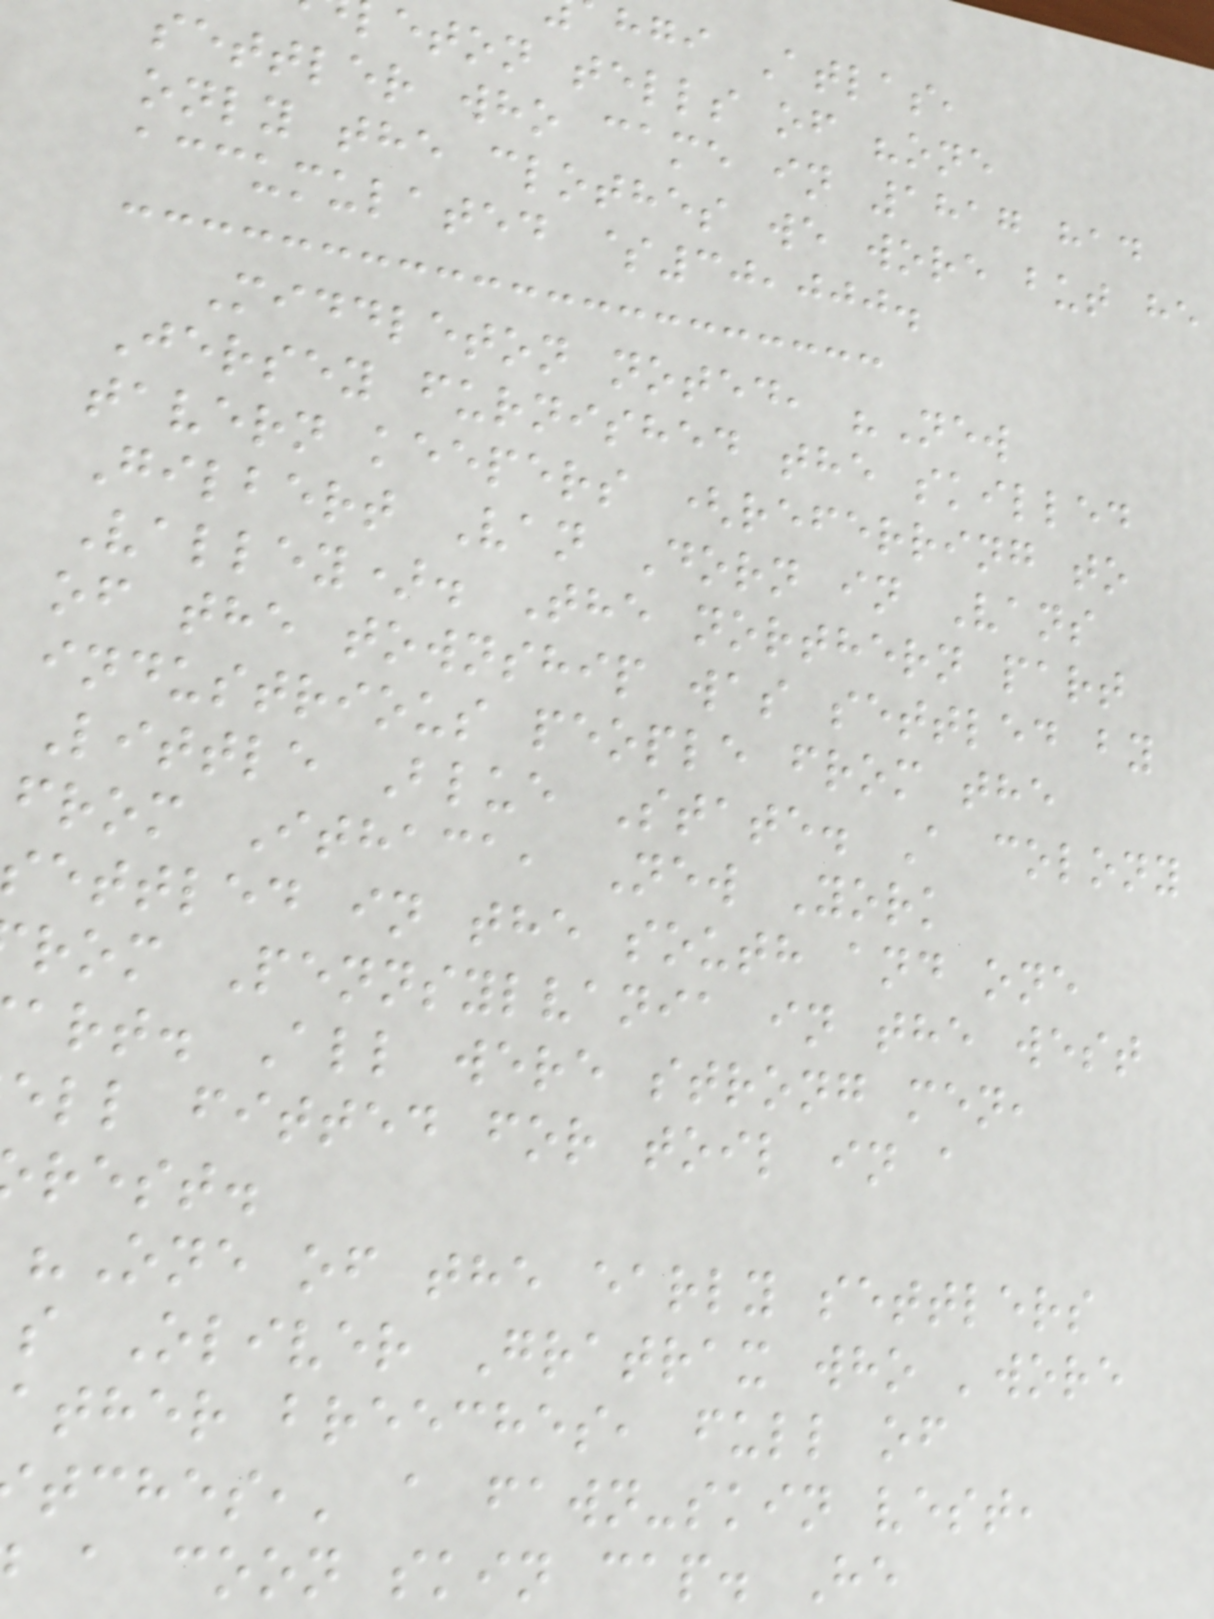hgi Atlas,
eton tells of "one
settler who came in 1817 had
only the clothes we wore but he
accumulated $30,000.
Middleton noted, "New
Jersey furnished the skilled
tavern keepers (referring to
Gilbert Van Dorn in Vans
Valley). The northern part
of the township was settled by
industrious people from the
Little Blue State. A colony
from Ithaca, New York
ettled in the south and one
rom Pennsylvania in the west
art. All were strong men,
ell fitted for toil in a
rest.
"One of the early settlers
s Oliver Gratrax who 'wore
ather breeches, full of
tches,' a fawn-skin vest,
a coon skin cap. He
